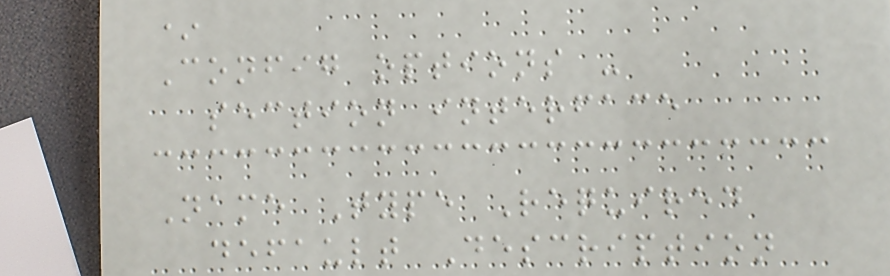*
Config options -
section interface
Name Type Required
default Description
